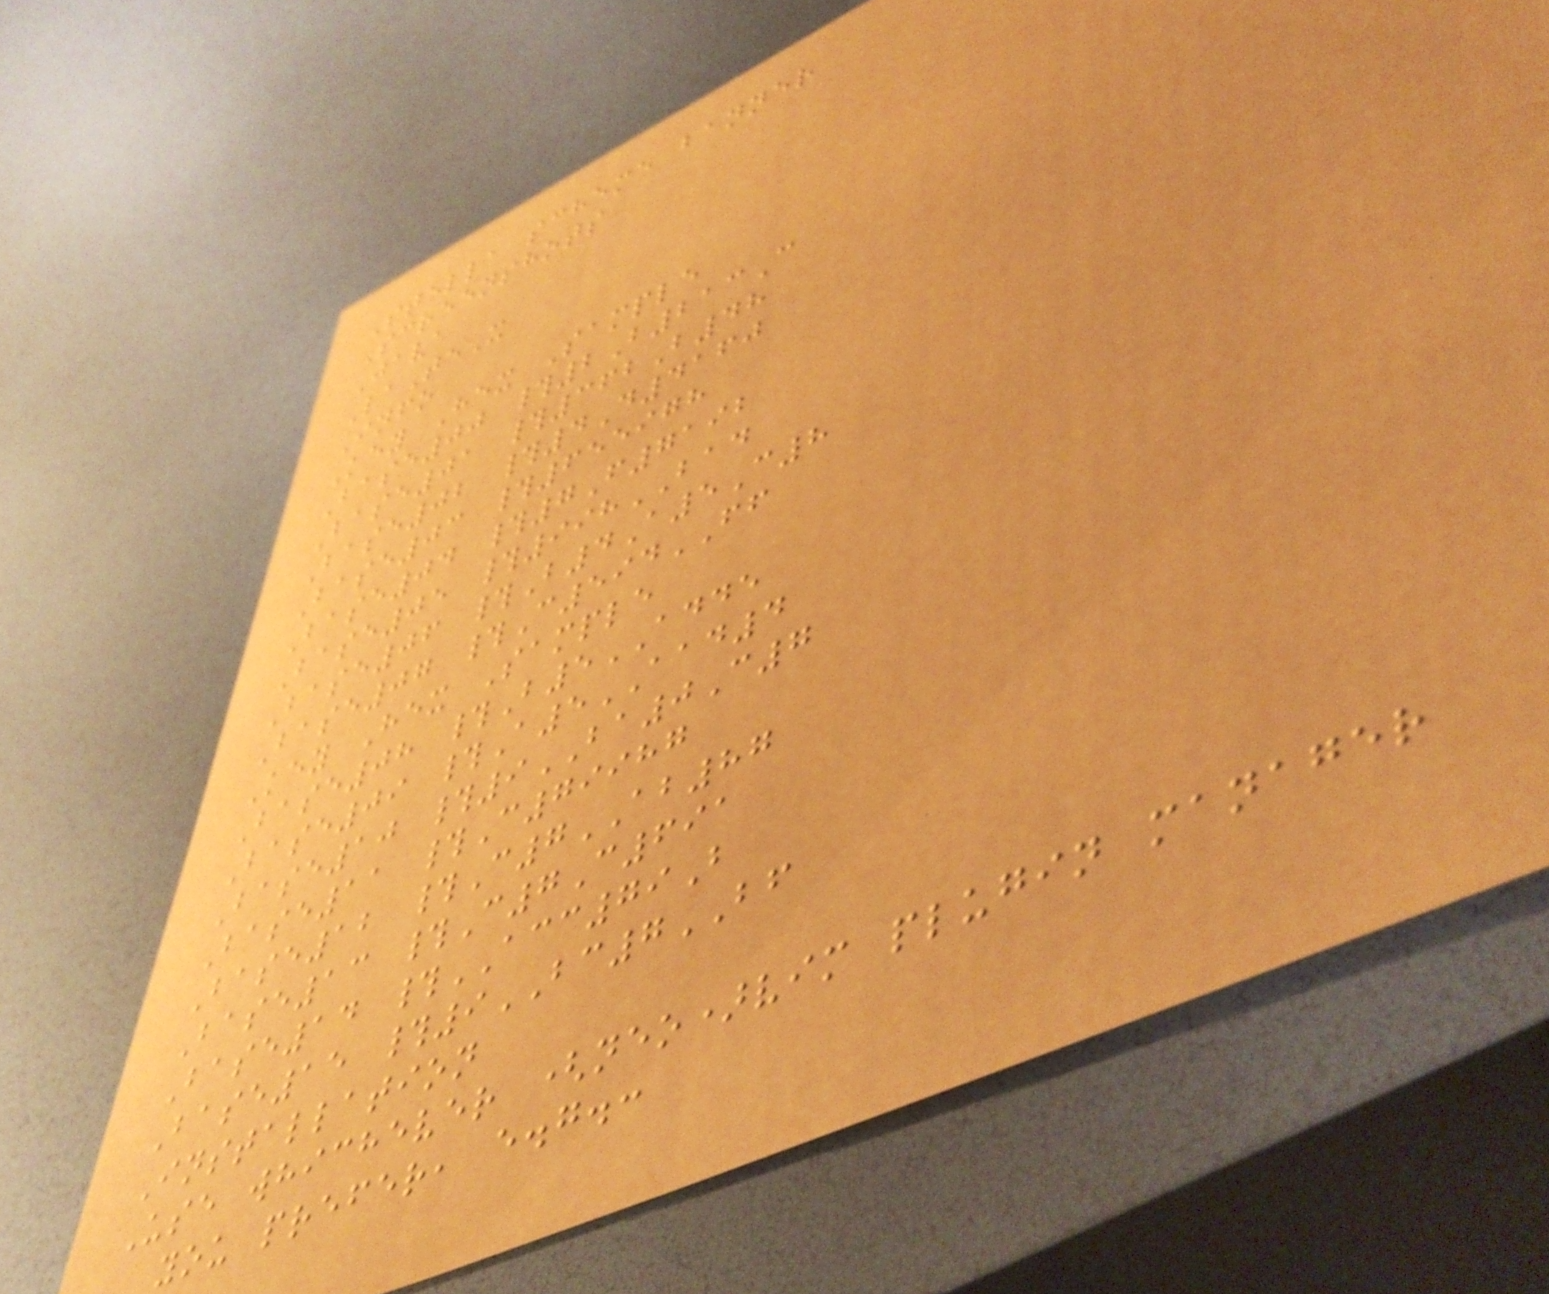Stella scheme banner
Screenshots
Java
LaTeX
Info
Key Hex Sample
Base00 #2B213C
Base01 #362B48
Base02 #4D4160
Base03 #655978
Base04 #7F7192
Base05 #998BAD
Base06 #B4A5C8
Base07 #C594FF
Key Hex Sample
Base08 #B5ADDE
Base09 #A5AAD4
Base10 #9BA0C7
Base11 #C79987
Base12 #C7AB87
Base13 #C7C691
Base14 #ACC79B
Base15 #9BC7BF
Installation
Use whichever (neo)vim plugin manager
you prefer, e.g.:
